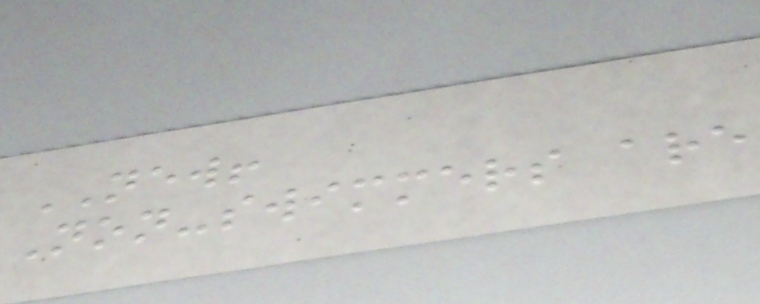NEW!
Non-swimmers are
